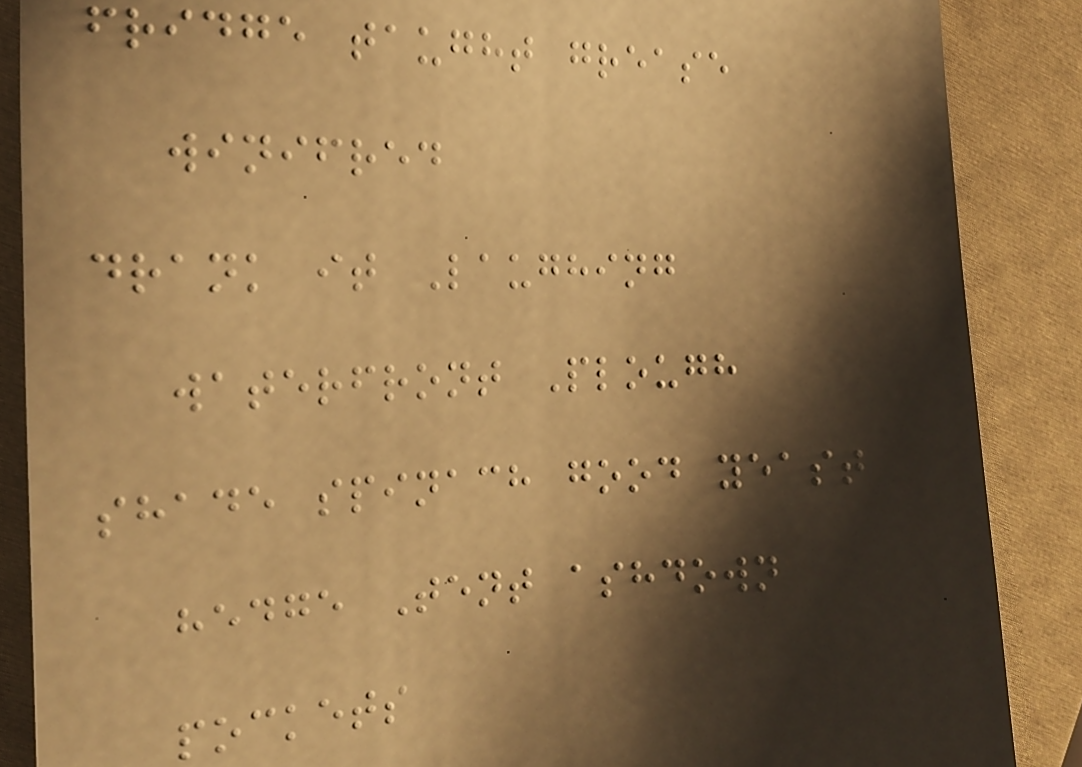fridge taught grease
winifred
drank it Laughing
waterfront Plough
shade spinach good yeast
hedge Tent ashdown
pockets
